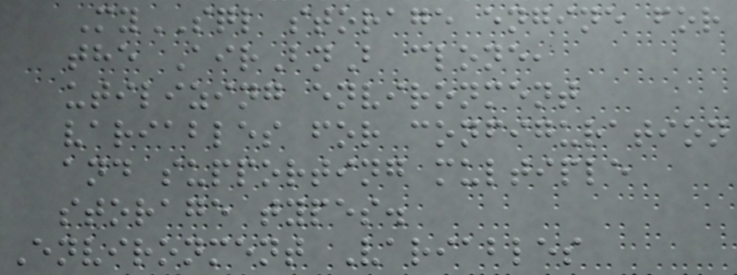MySQL storage engine for
the AirBnB clone,
utilizing environment
variables for configuration
and supporting multiple
storage types.
Environment Variables
